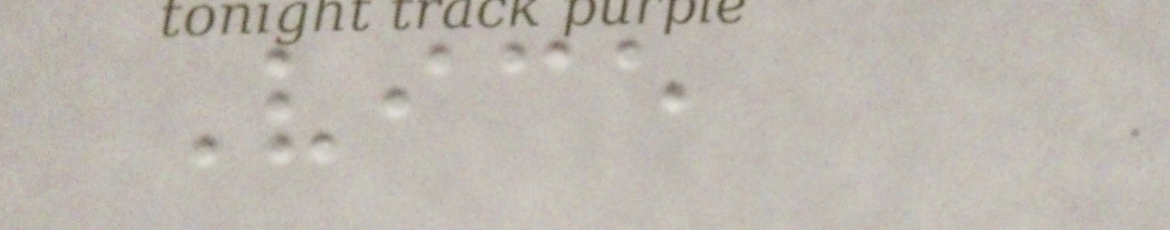Vice
